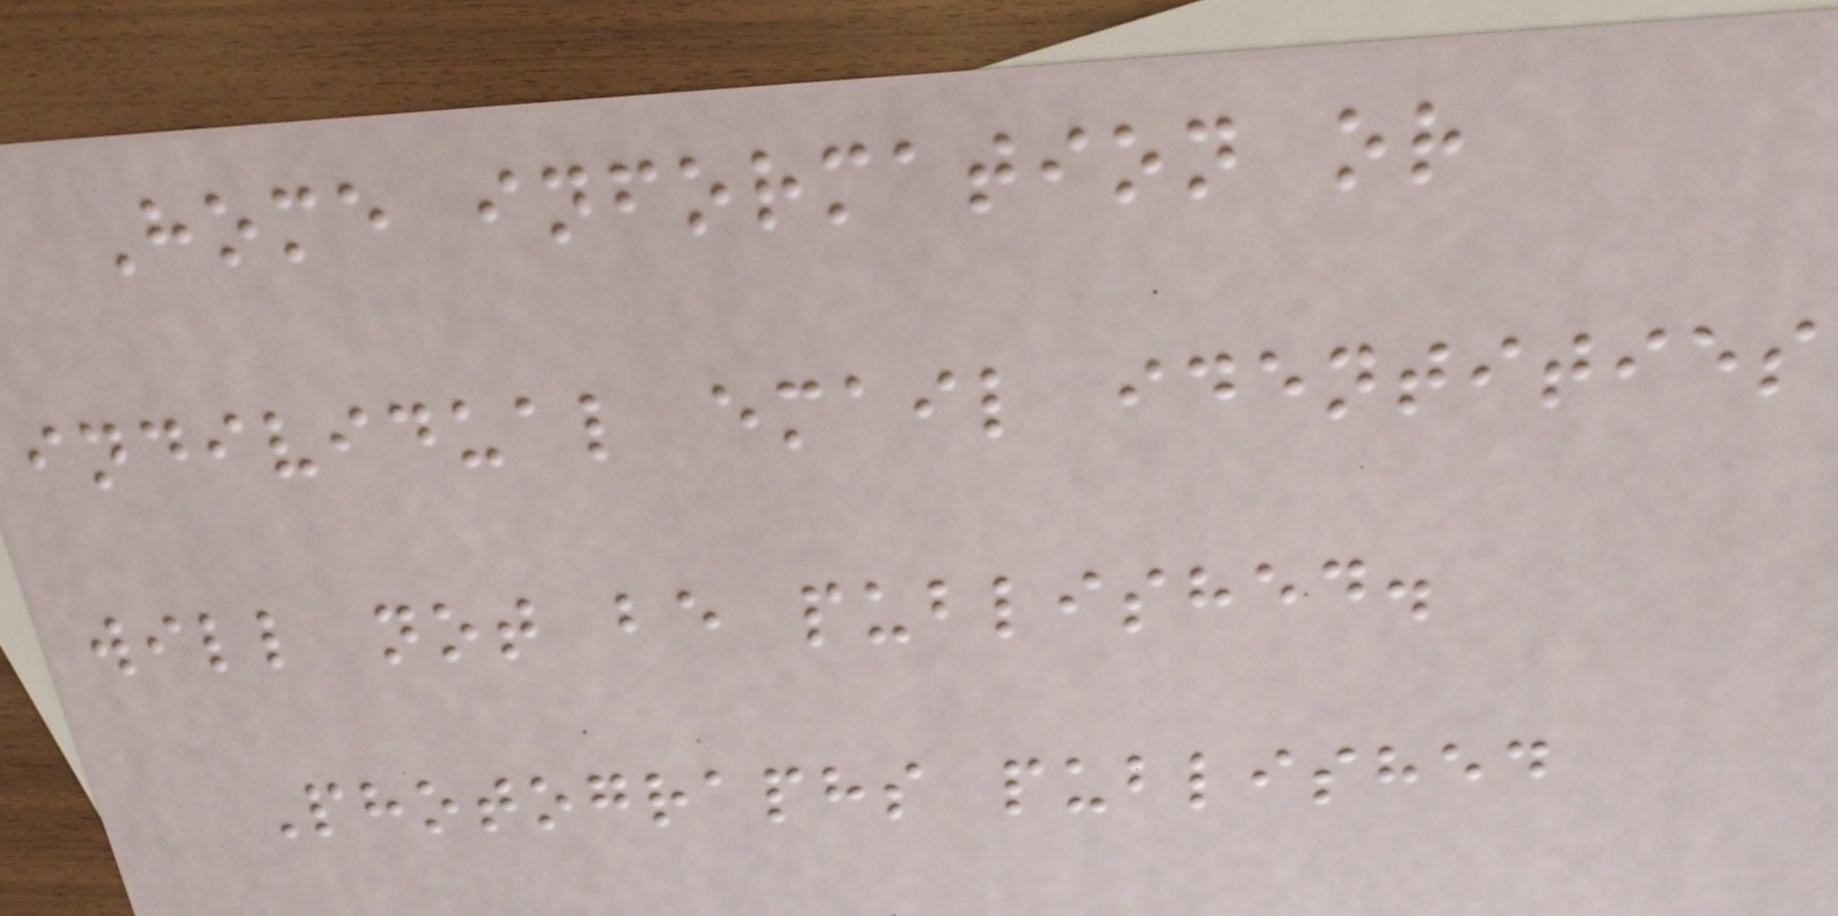Home information or
individual email identities
will not be published.
Photographs published
